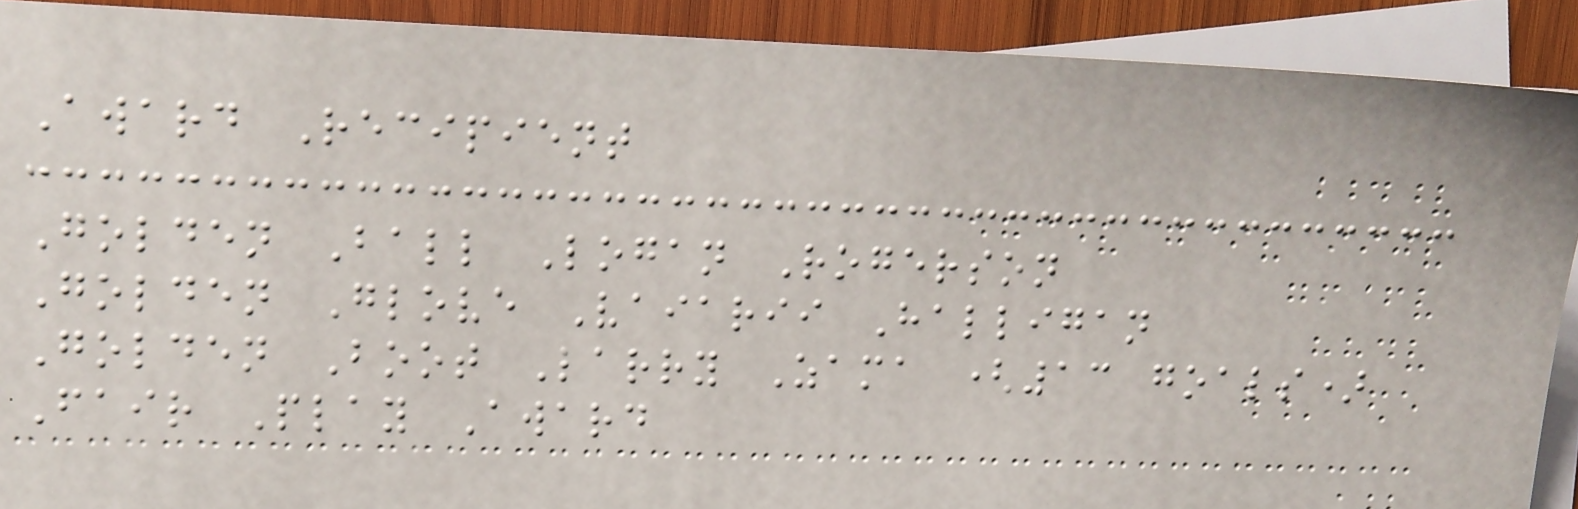Award Recipient
Golden Ball Logan Rogerson
Golden Glove Vaiarii Halligan
Golden Boot Larry Zama (13 goals)
Fair Play Award
